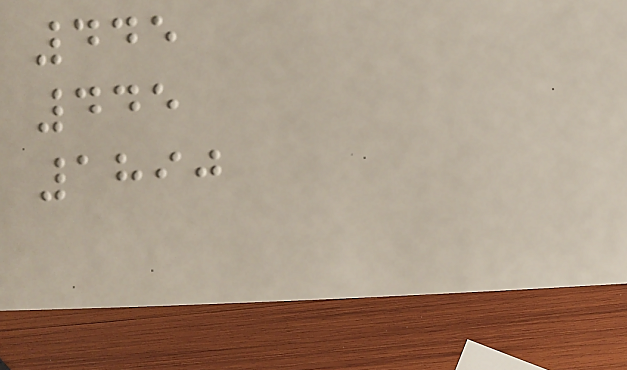445
445
1890
